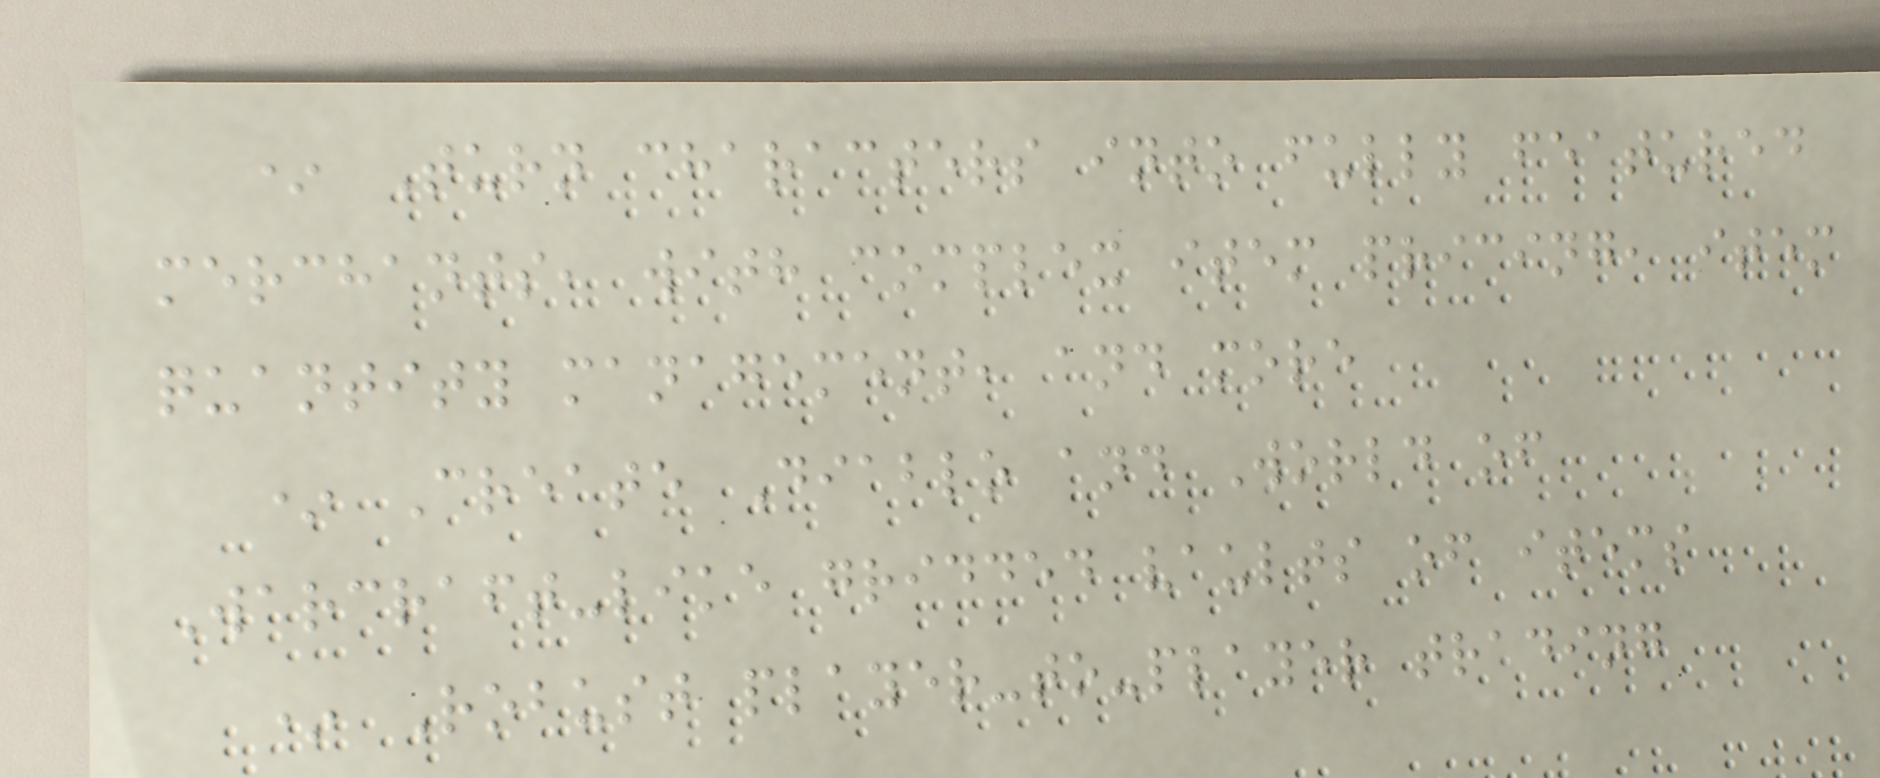* Turn characters into fully featured
merchants, with complex item pricing, item
quantity management, and more
* Create Diablo and World of
Warcraft-like gridded vaults of items
* Robust player-to-player trading
